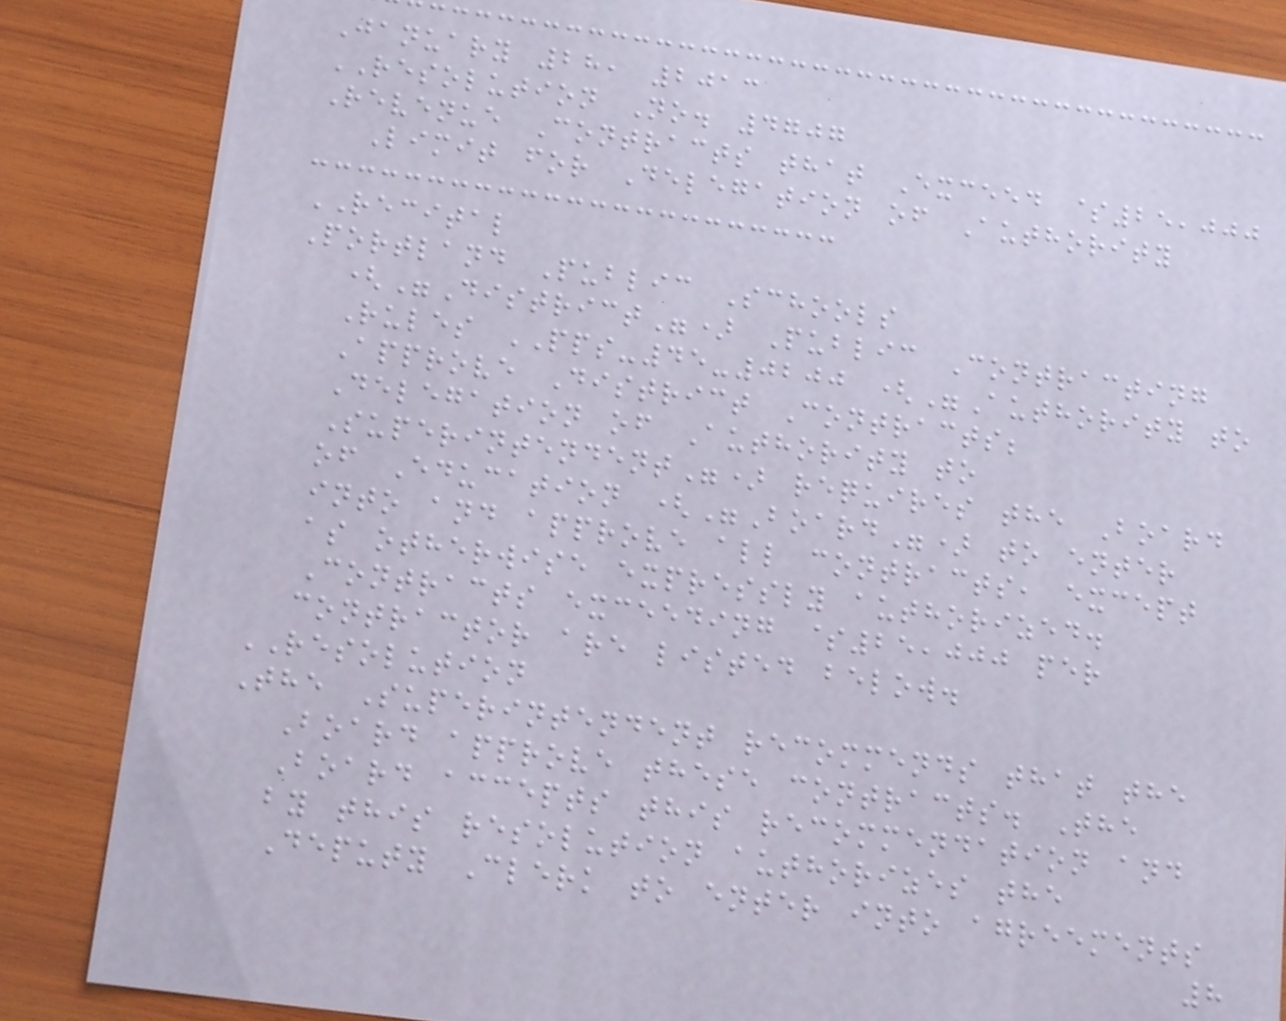January 28, 2013
RESOLUTION No. 4707
Revenue Contracts that Exceed $25,000
Limit for Delegation of Authority
RECITAL
Portland Public Schools
("District") Public Contracting
Rules PPS-45-0200 ("Authority to
Approve District Contracts;
Delegation of Authority to
Superintendent") requires the Board
of Education ("Board") to enter
into and approve all contracts, except
as otherwise expressly authorized.
Contracts exceeding $25,000 per
contractor are listed below.
RESOLUTION
The Superintendent recommends that the
Board approve these contracts. The
Board accepts this recommendation and
by this resolution authorizes the
Deputy Clerk to enter into agreements
8
